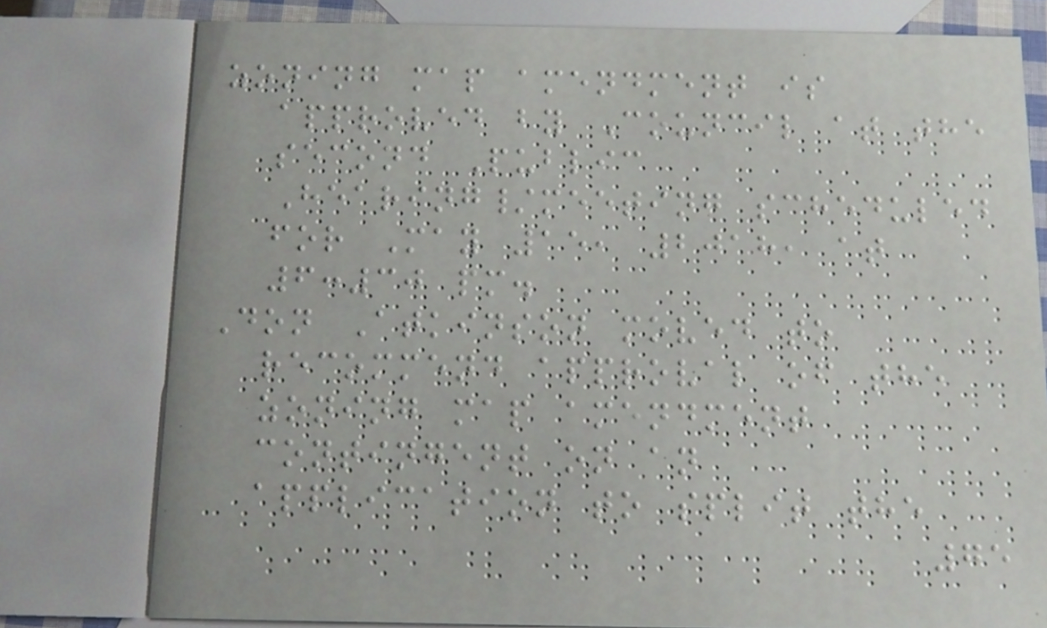zoning map amendment is
approved by Council at the
second Public
Hearing/meeting scheduled
for May 15, 2018, at
6:30 pm.
Don Atkinson moved to
recommend approval of the
zoning map amendment
contingent on an
application to split the
75
